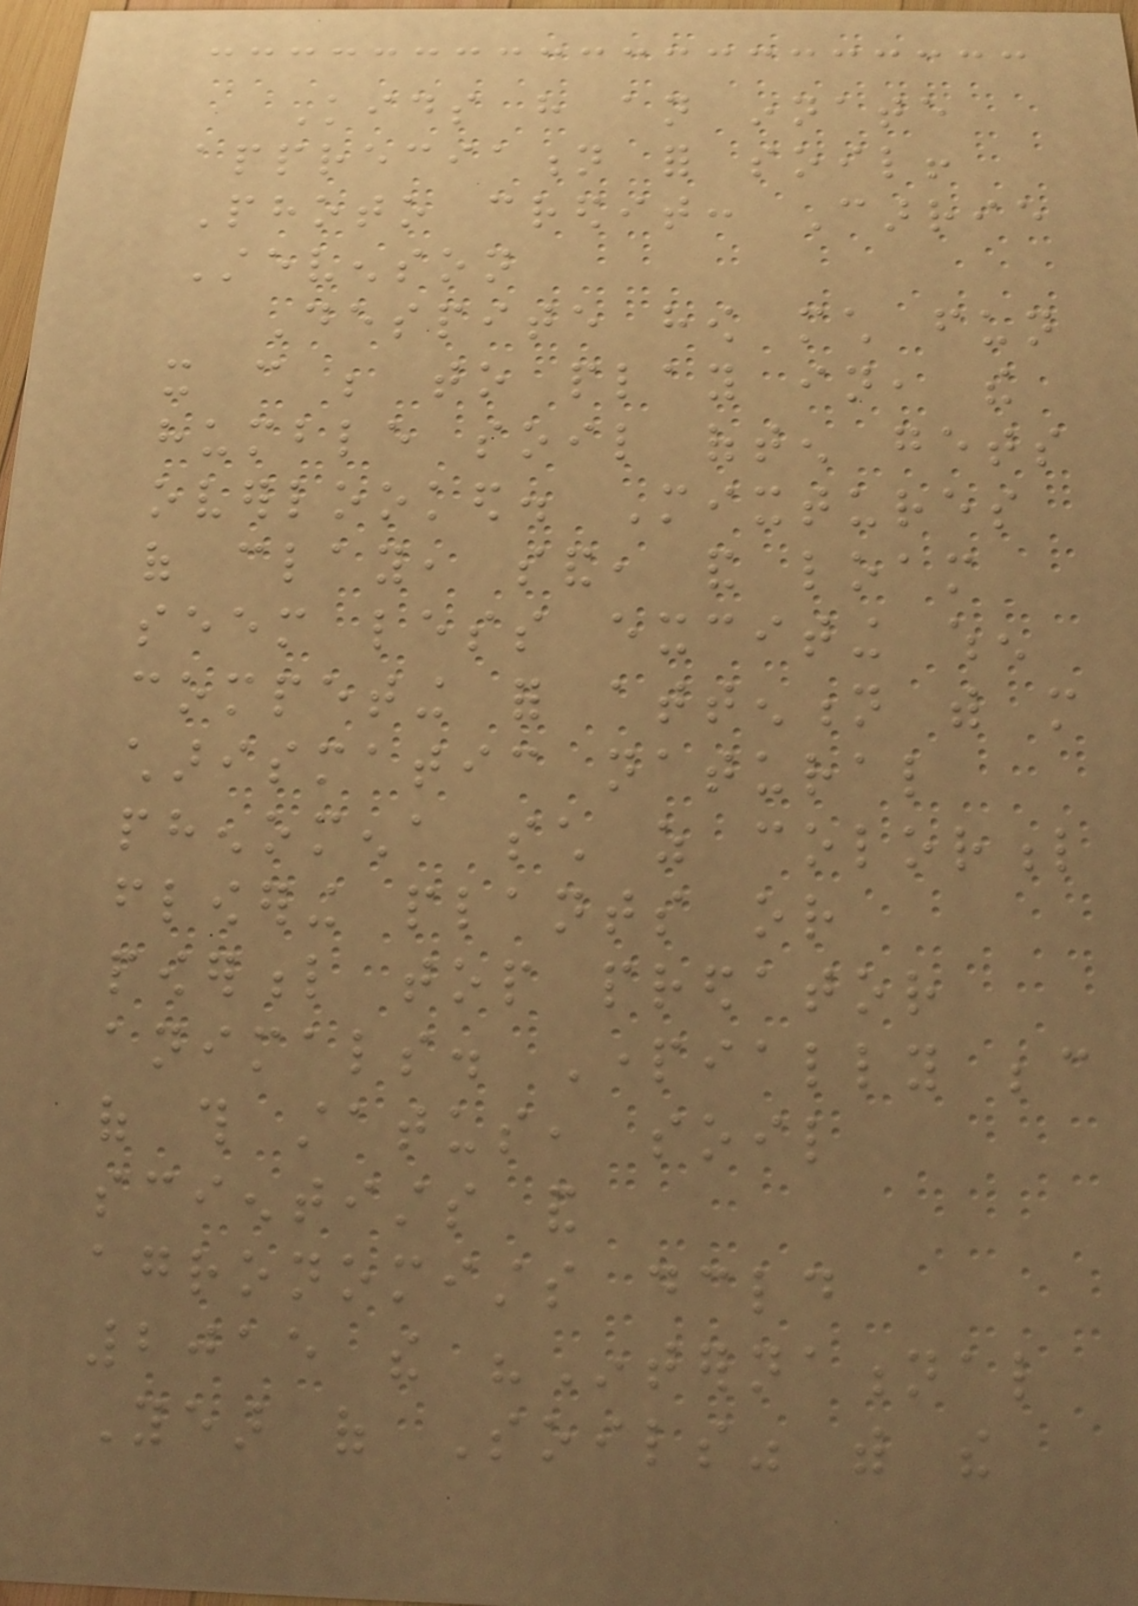Kids have an innate
appreciation for soil!
Photo credit: Carrie
Stevenson
Despite how much fun
it can be to play in, the
humble soil often gets
overlooked. Mixtures
of clay, sand, and loam
seem less exciting when
competing for attention with more
charismatic natural
phenomena such as colorful
flowering plants or
powerful top predator
animals. Partially because
of this status, soil
scientists and
agronomists declared
2015 the "International
Year of Soils" with the
